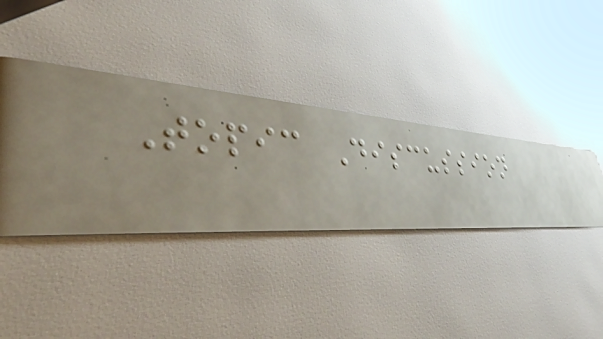Topic Discussion
